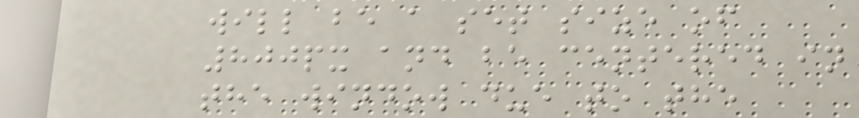will be a set size of
800px and be centered in
the window due to the
